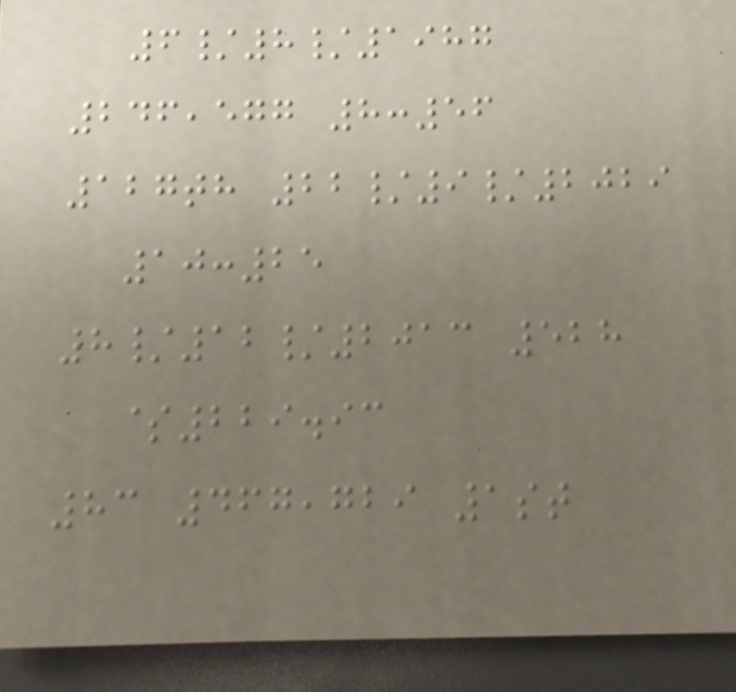6/8/1987
246,577 8:56
127th 22/9/2029
10:25
8/12/2013 528
$229.93
83 467,729 1st
